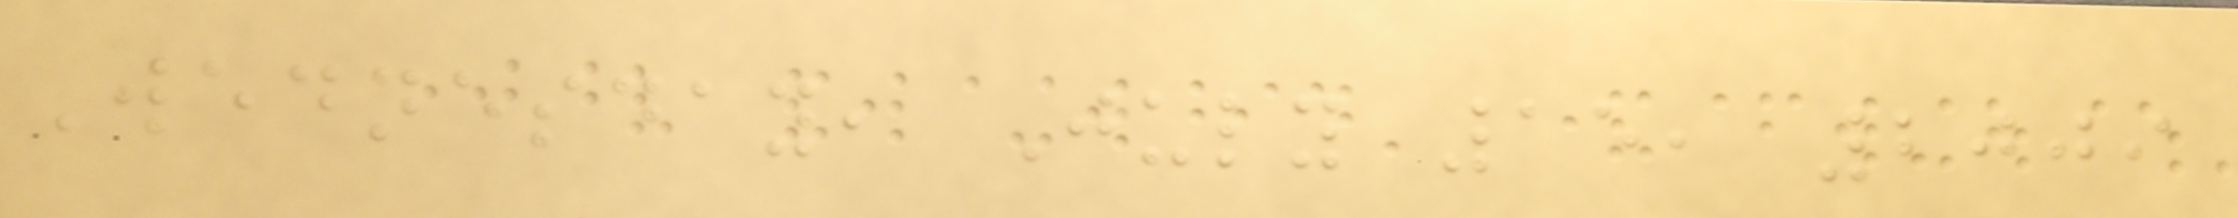Wednesday, July 15, 2009
